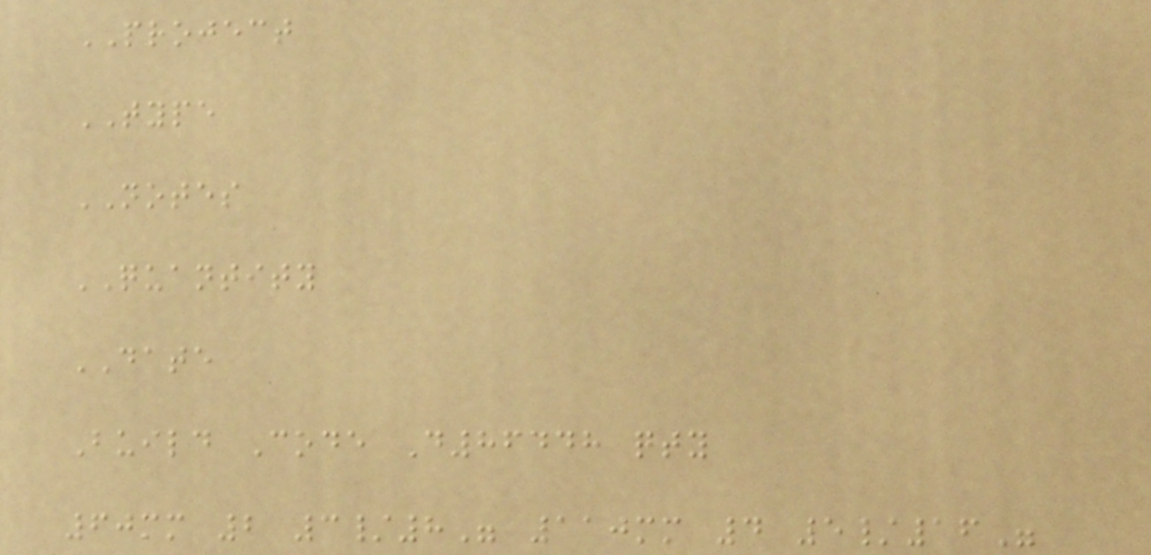PROJECT
TYPE
NOTES
QUANTITY
DATE
Build Code D86448 qty
60mm 2 3/8" 110mm 4 5/16"
